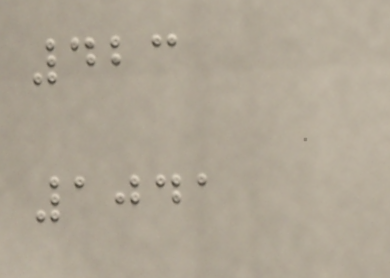423
1041
